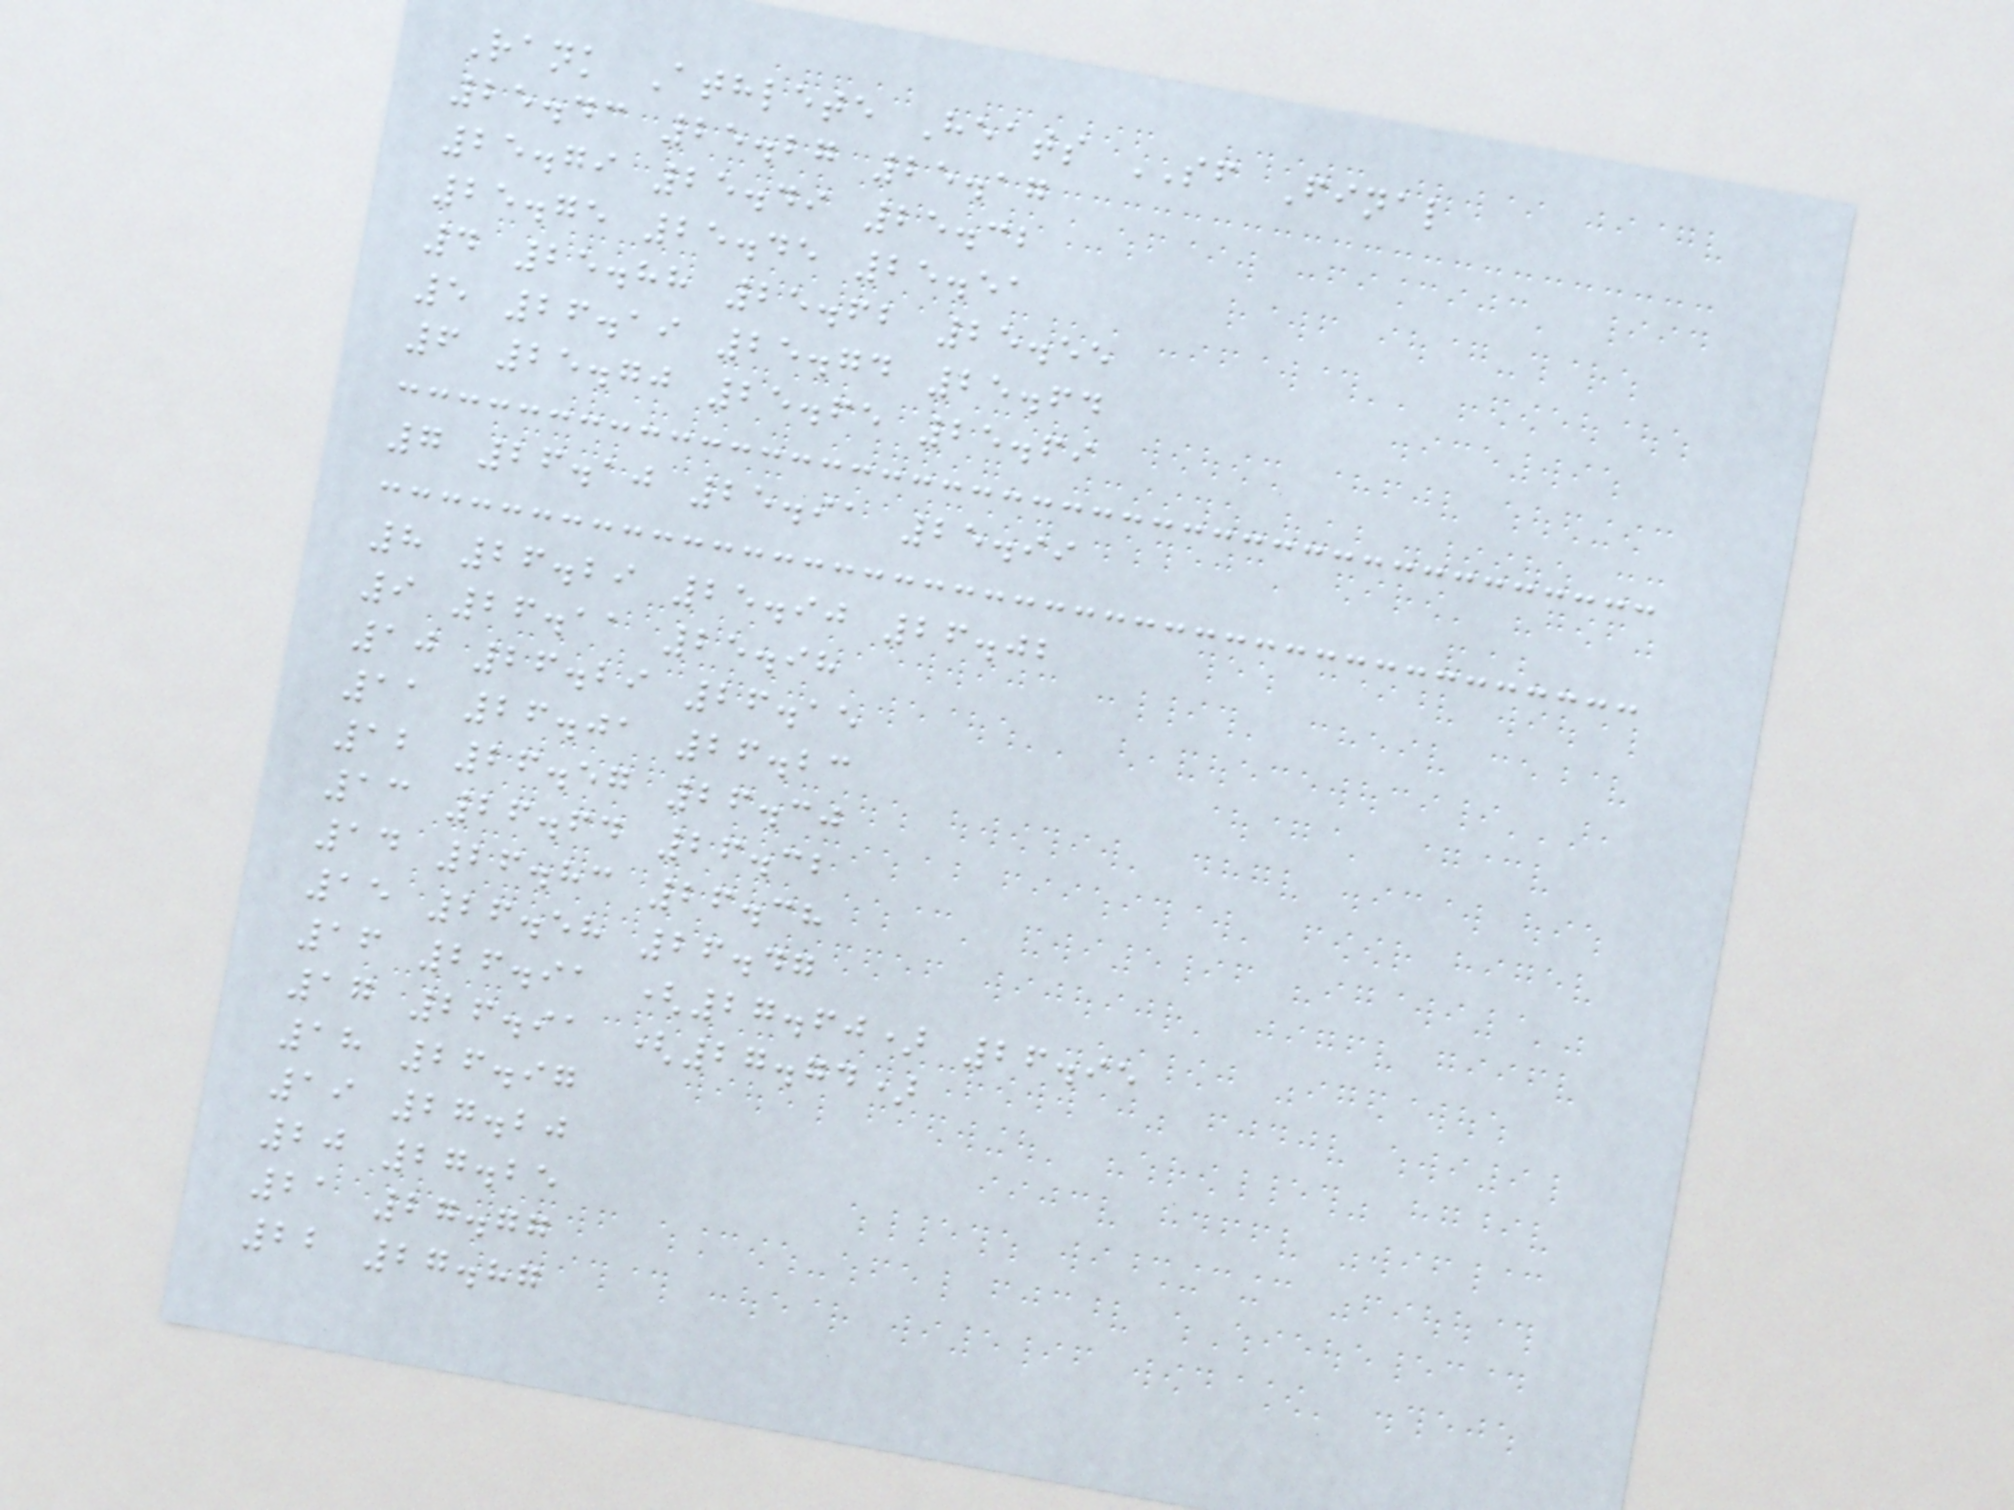Rank Athlete Heats SF Final
25.43 25.27 25.17
25.79 25.49 25.32
25.75 25.45 25.51
4 25.88 25.62 25.55
5 26.19 25.74 25.64
6 25.70 25.65 25.69
7 26.10 25.91 25.99
8 26.29 25.90 26.02
9 26.11 25.98
10 26.29 26.15
11 26.01 26.23
12 26.57 26.30
13 26.64 26.32
14 26.83 26.38
15 26.58 26.47
16 26.91 (27.60) 26.95
17 26.91 (27.74)
18 26.97
19 27.20
20 27.25
21 27.77
22 27.87
